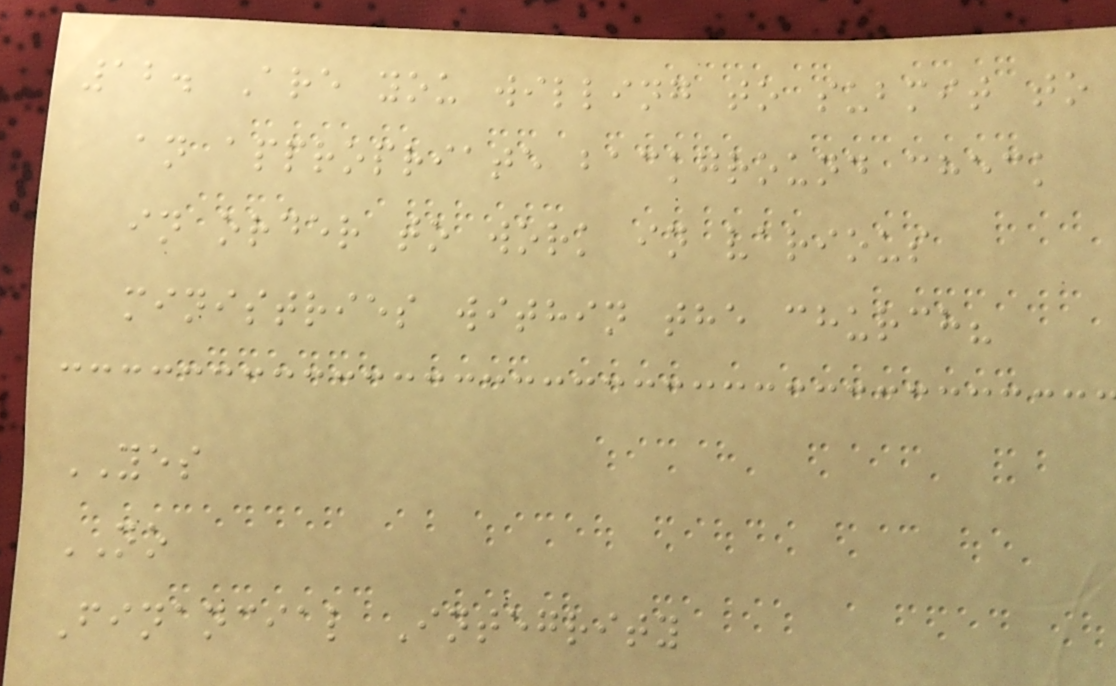12. Are you willing to submit to
an appropriate background check
in order to work in various
ministries within the church?
YES
NO
Financial Integrity
